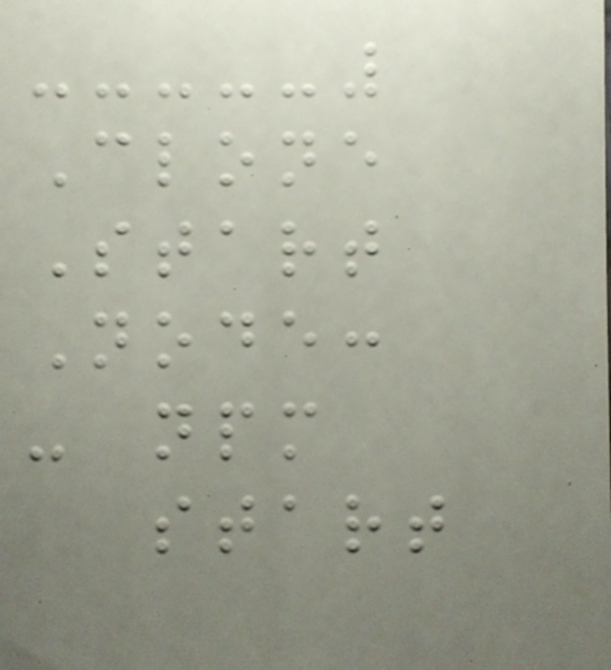Clone
Start
Node:
- npm
start
